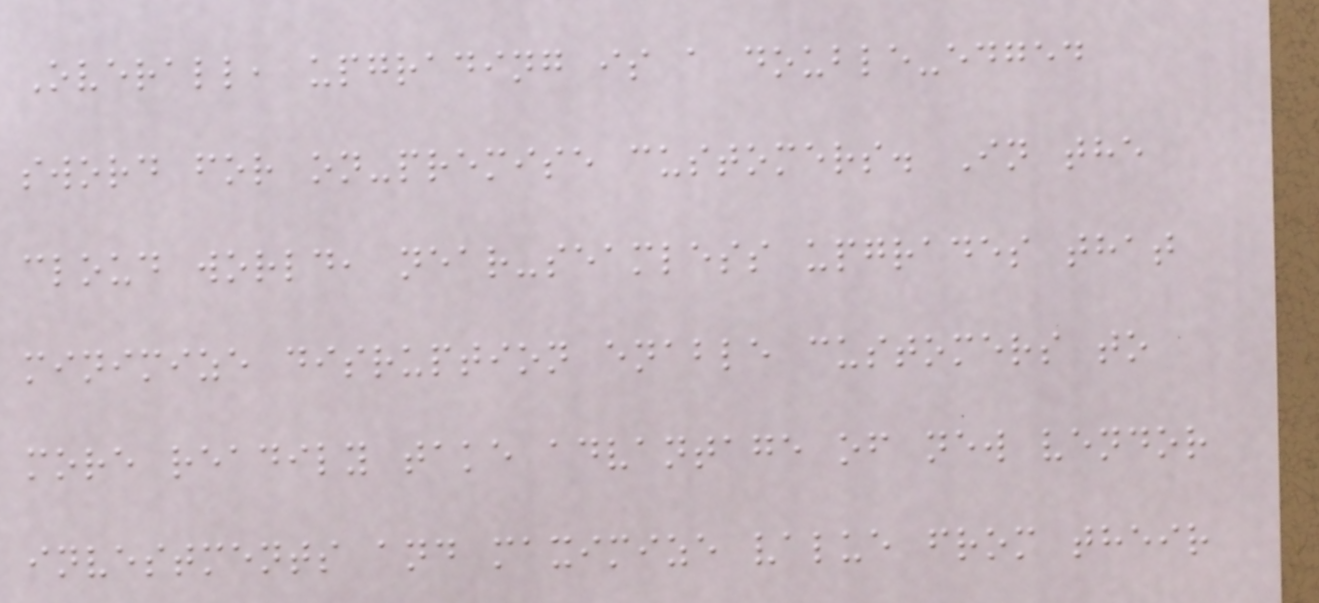Overall, upgrading is a double-edged
sword for on-premise customers. In the
cloud world, near-seamless upgrades that
minimize disruption enable customers to
more readily take advantage of new vendor
investments and maximize value from their
